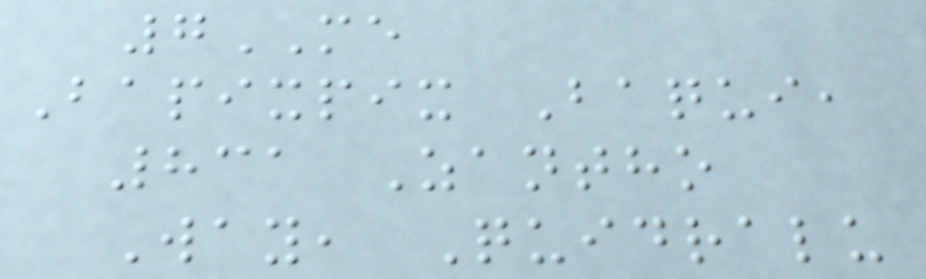7ME
Bapixpix Baqui,
831 Zantho
Way, Quidralu
